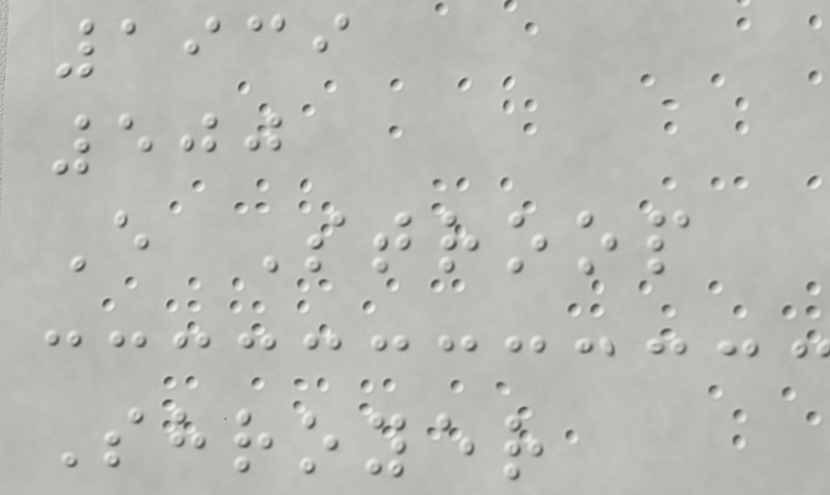1939
500
E Stroop
Shroyer
